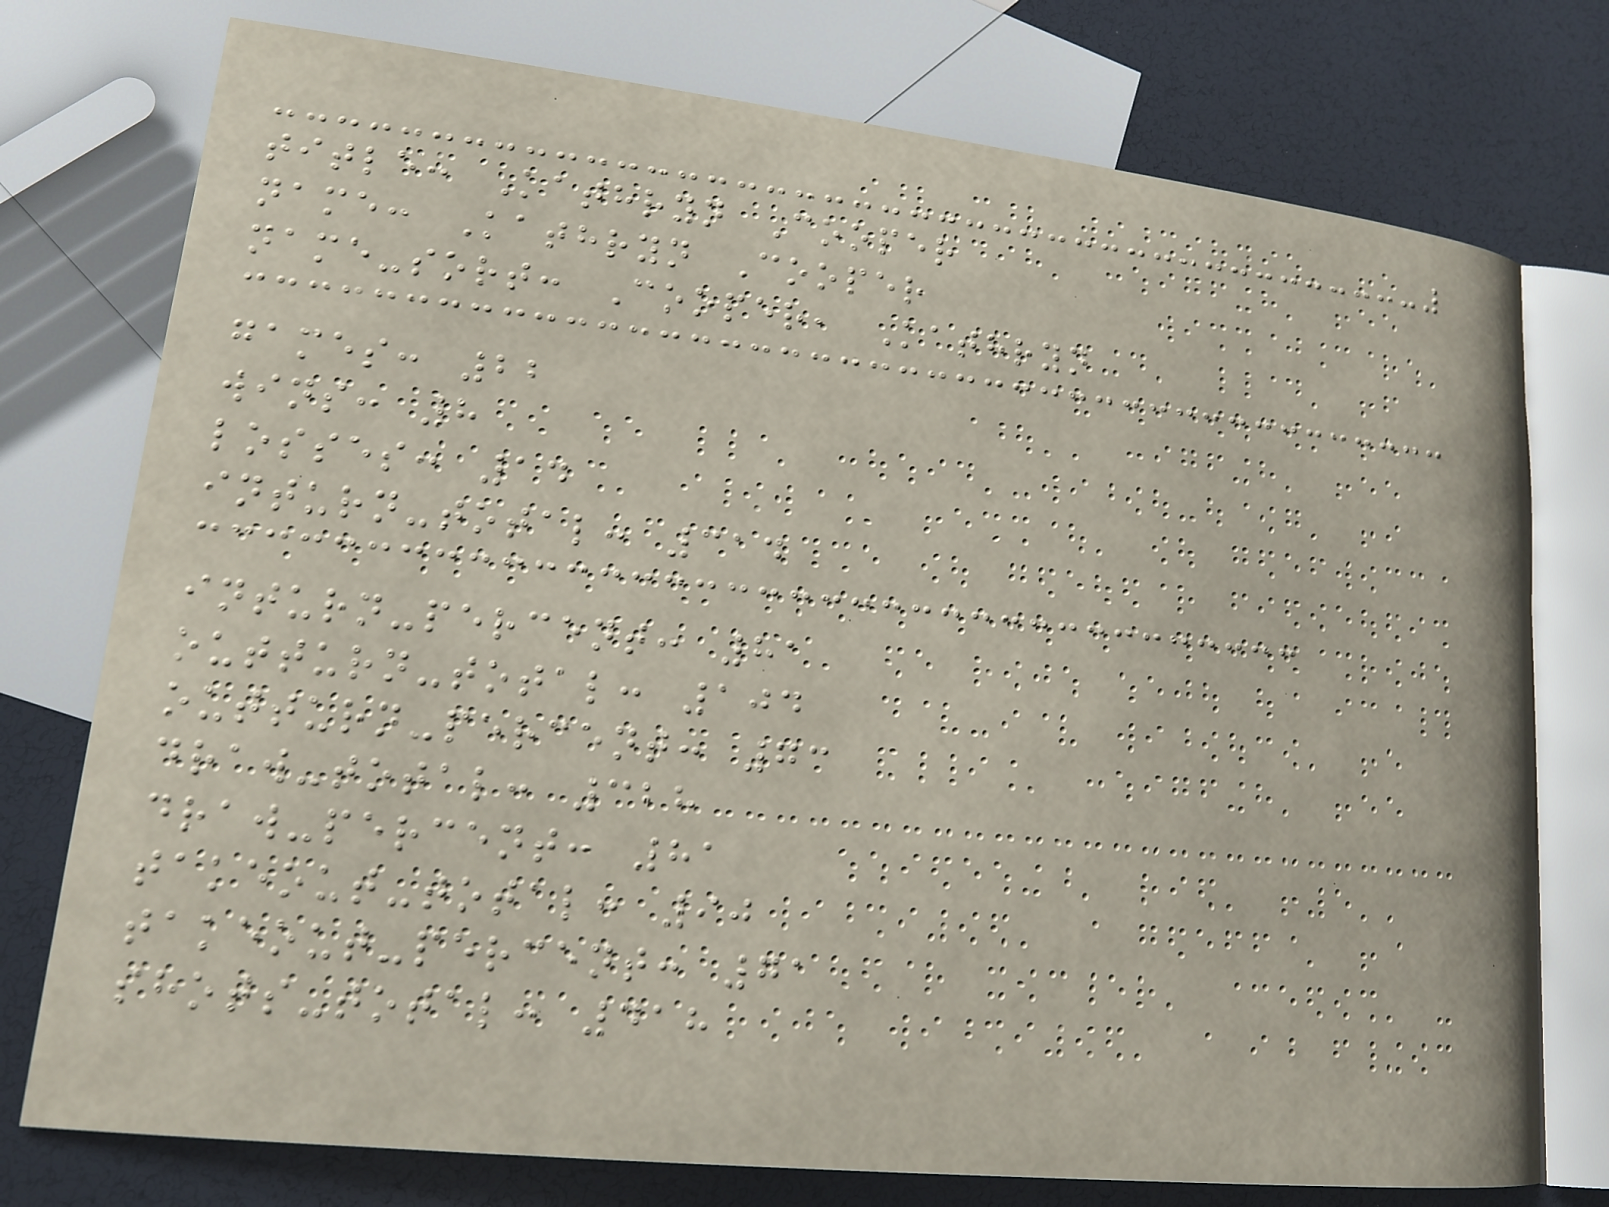title: Kathryn Cooper
name: Kathryn Cooper
name-sort: Cooper, Kathryn
games: 22
wins: 8
losses: 14
inturn-total: 314
inturn-percent: 81
outturn-total: 104
outturn-percent: 73
draw-total: 328
draw-percent: 81
takeout-total: 90
takeout-percent: 71
shots-total: 418
